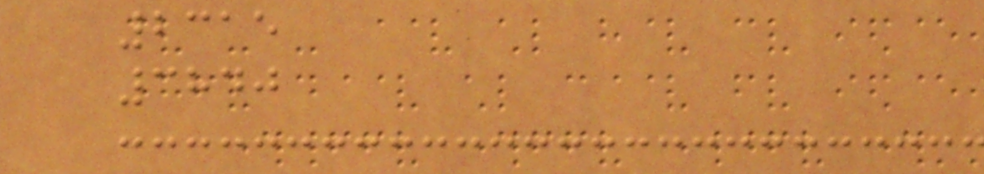2315
3840
